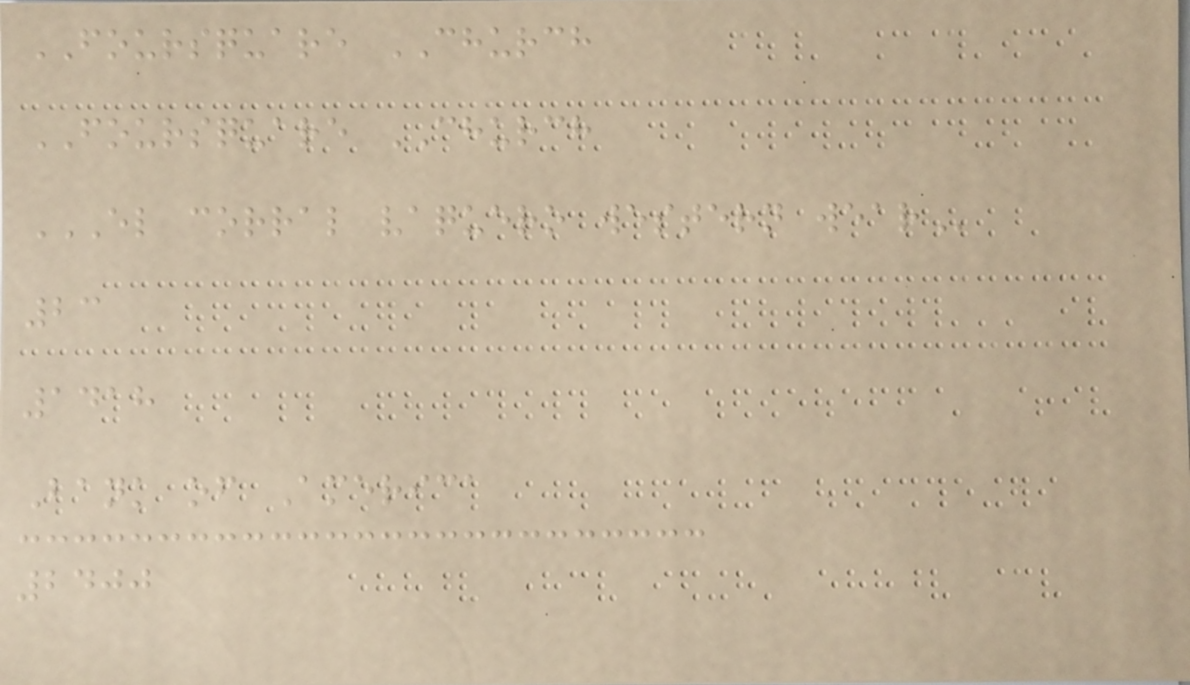FOURSQUARE CHURCH
FOURSQUARE CHURCH
EL CORRAL VAQUERO WESTERN WEAR
23
1418
Bank of America
2400
